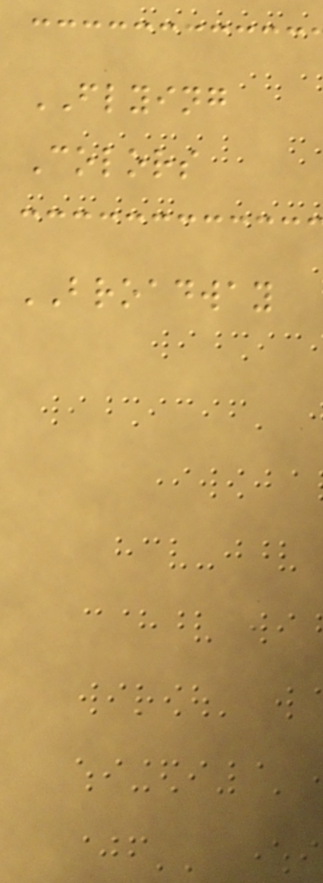FLYING
Colors
BROADWAY
